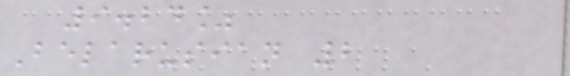9.24%
Belarusian 2
